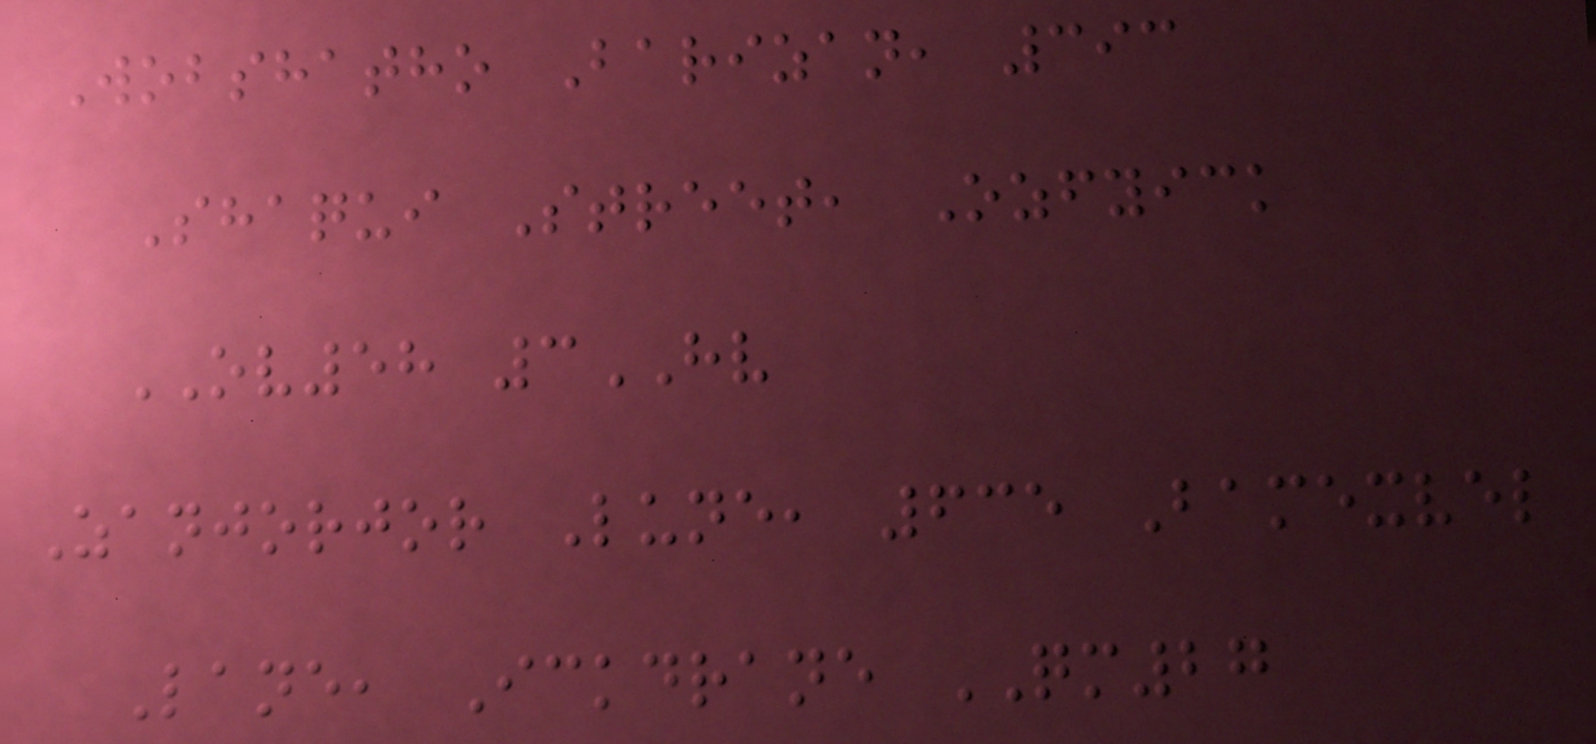Wobshatho Barizan, 393
Shaqui Street, Ozfyick
OV58 3HV
Zanjorjor Lune, 635 Bamexvel
Lane, Ickdrane QM27
